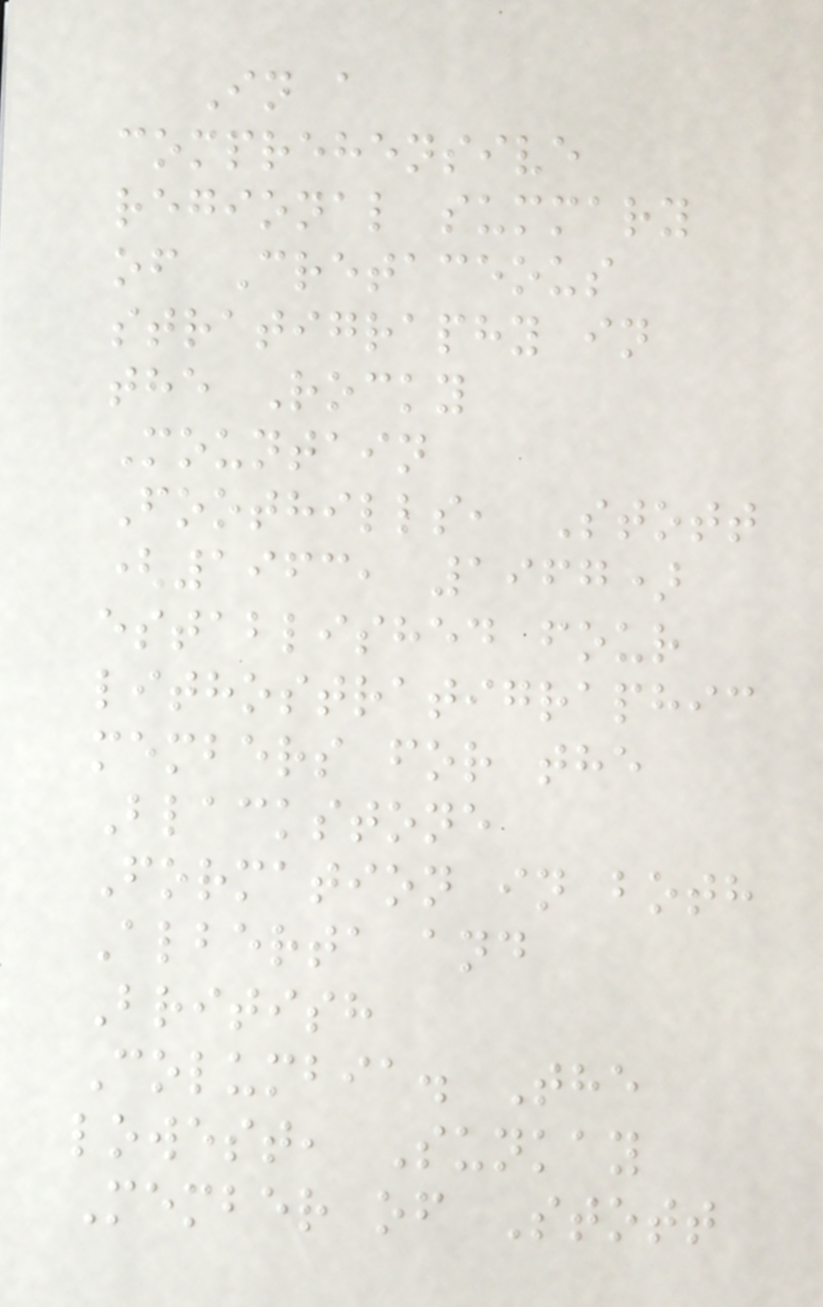In a
comprehensive
regional summary
of Cretaceous
stratigraphy in
the Rocky
Mountain
Foothills, Stott
(1963, 1967)
established four
lithostratigraphic
members for the
Blackstone
Formation in both
Alberta and
British
Columbia. The
lowest, Sunkay
Member of Stott
